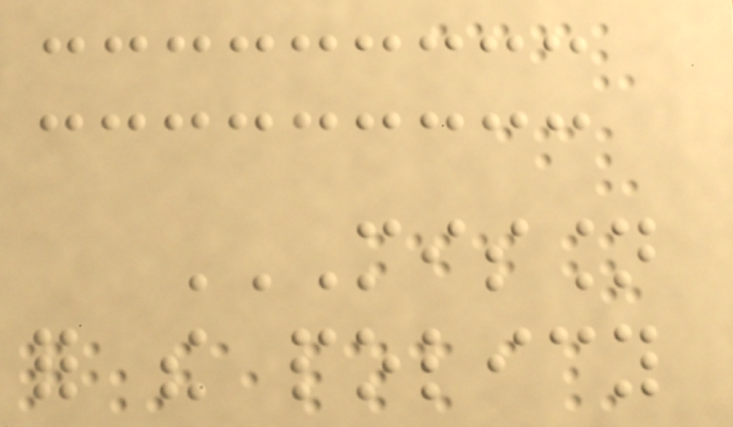MISSION
FOR THE POLICY
